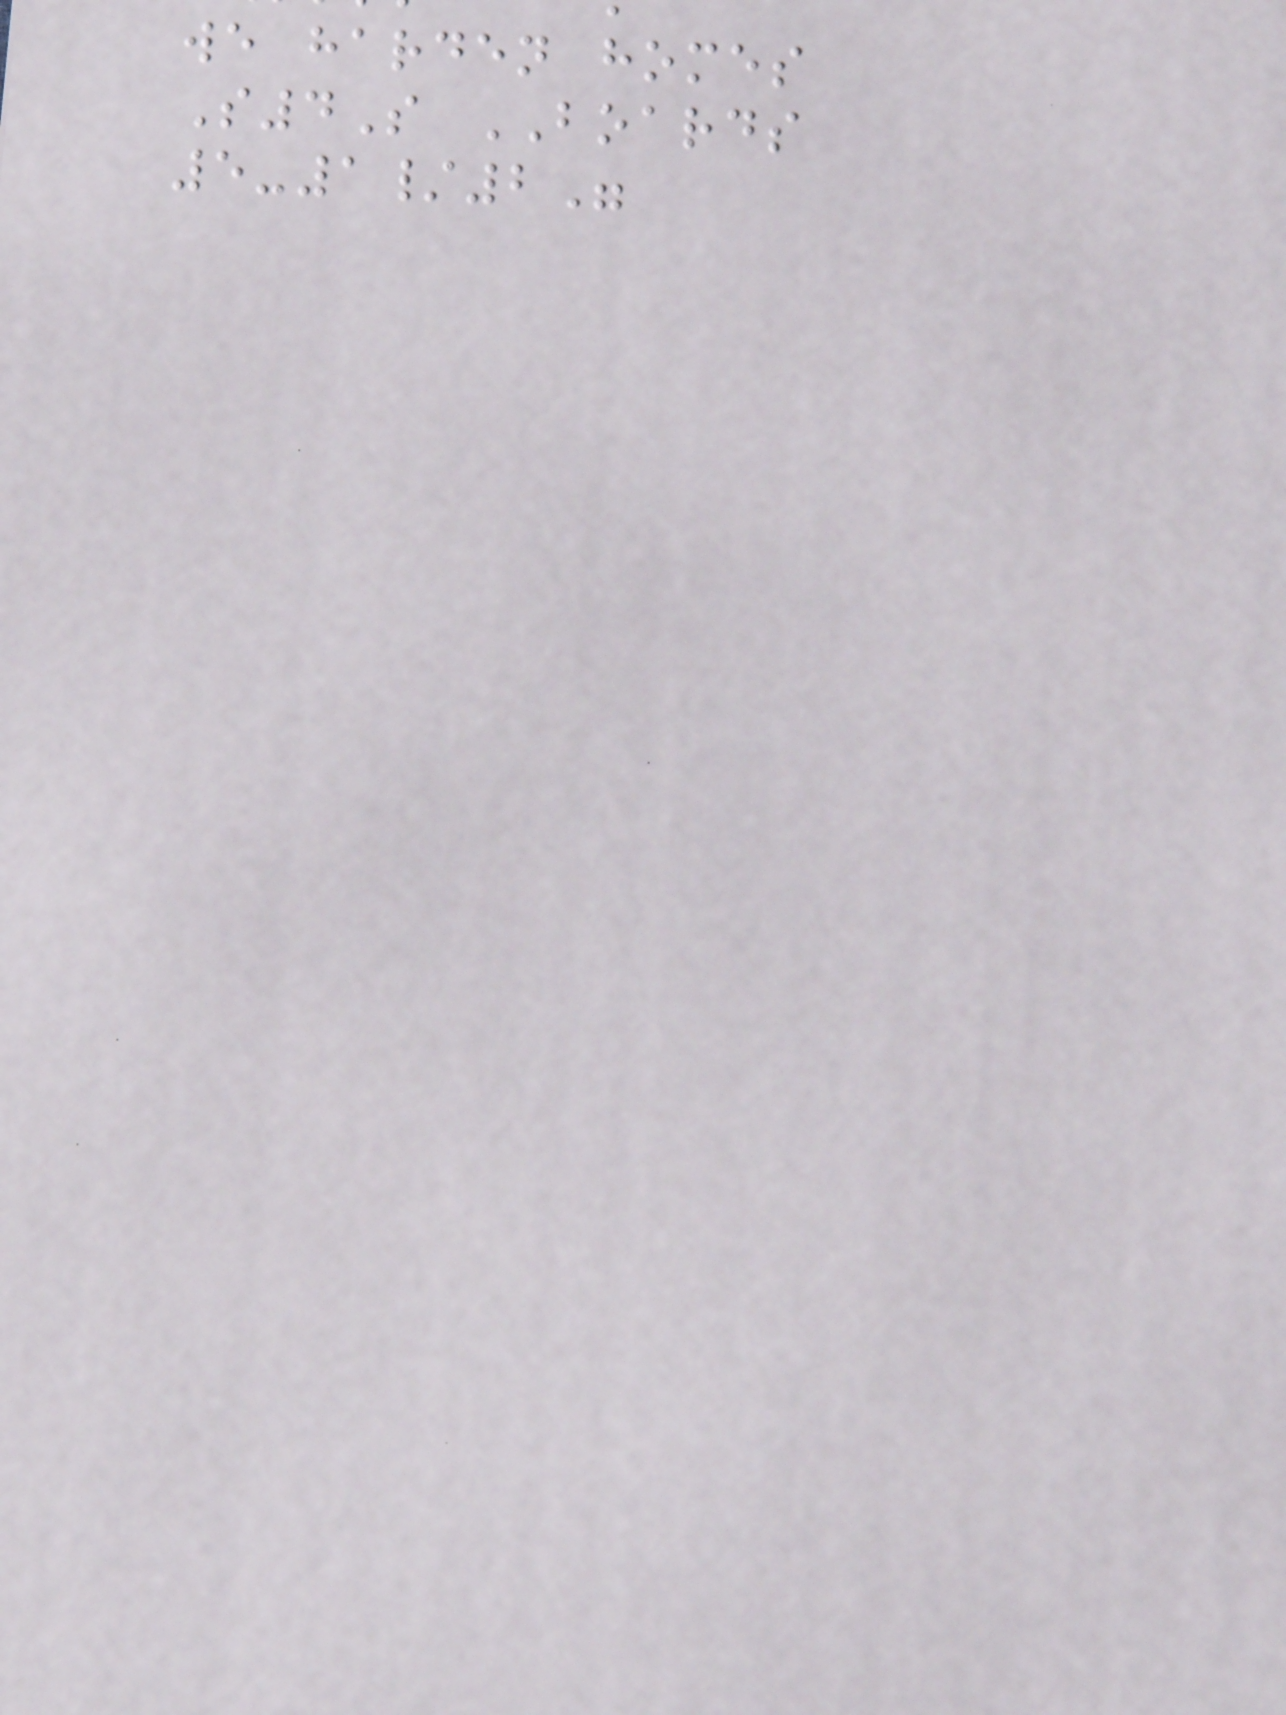we harden homes
S4S BOARDS
5-1/2"
